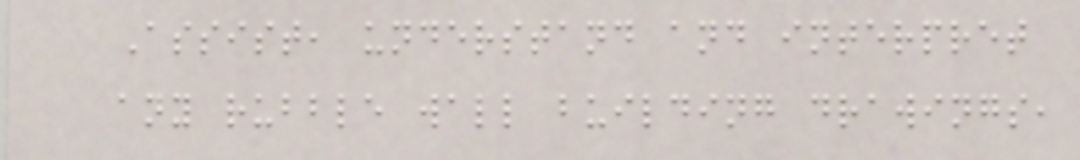Assist, understand and interpret
any rubble wall building drawings,
